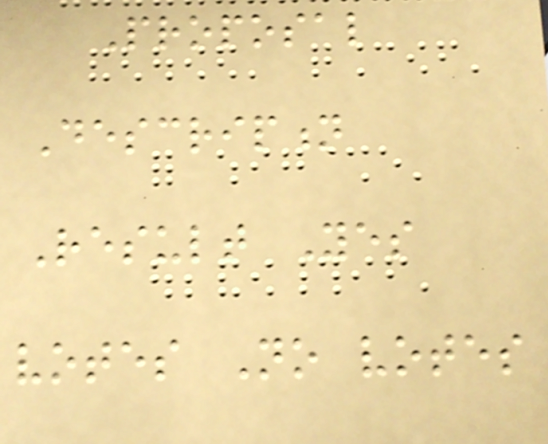Proposal
Description
Result Yes
votes No votes
